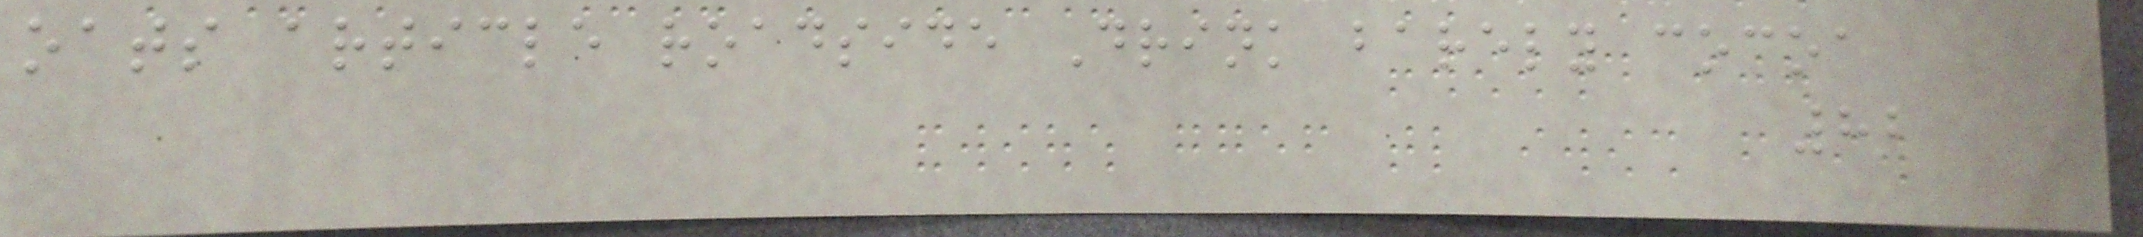oats article roadside Drink barely cocoa
82
